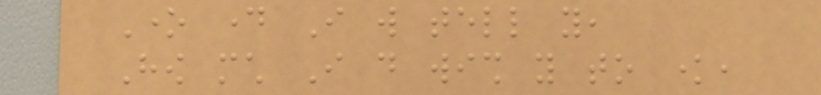One day I will tell you,
How much I do wish you to know,
